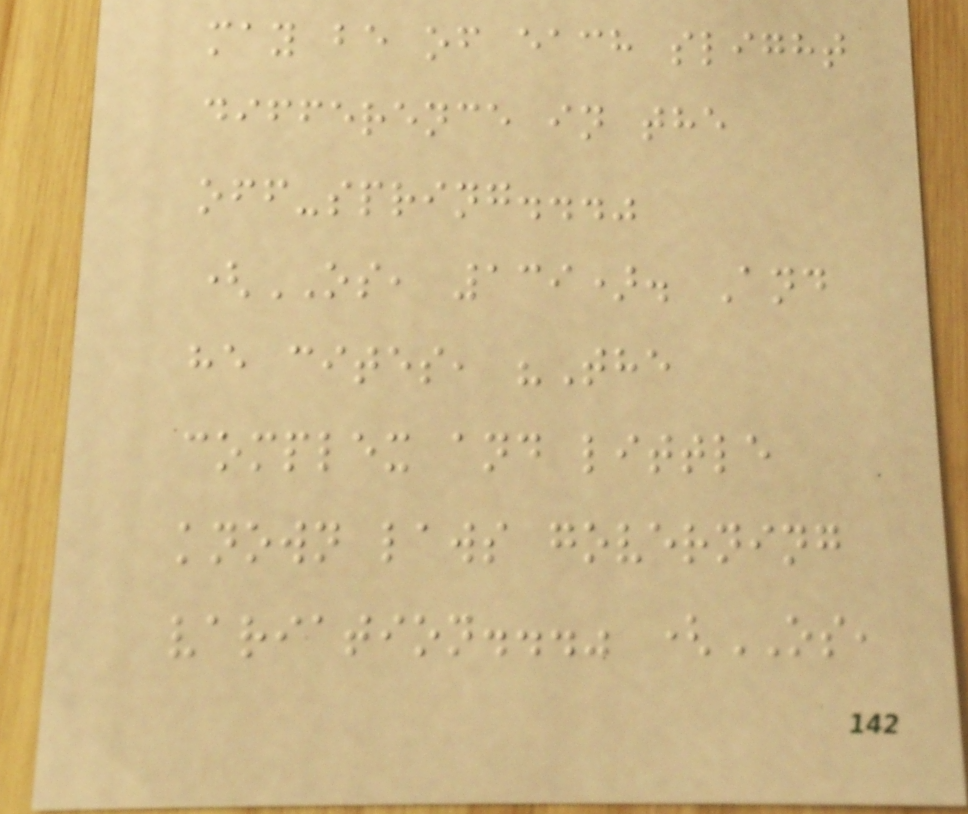may be of each slight
difference in the
off-spring..."
(OS, 139). And
he cites, "The
complex and little
known laws governing
variation..." (OS,
